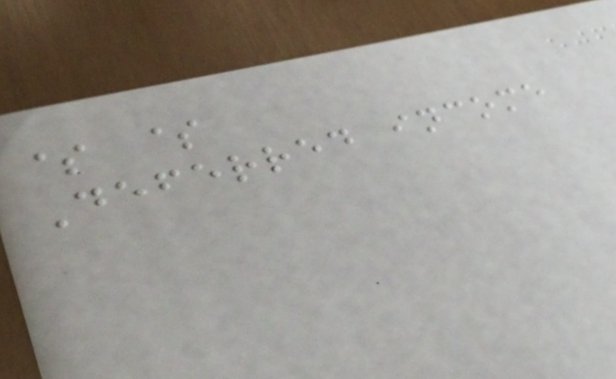$ $
Deferred income
